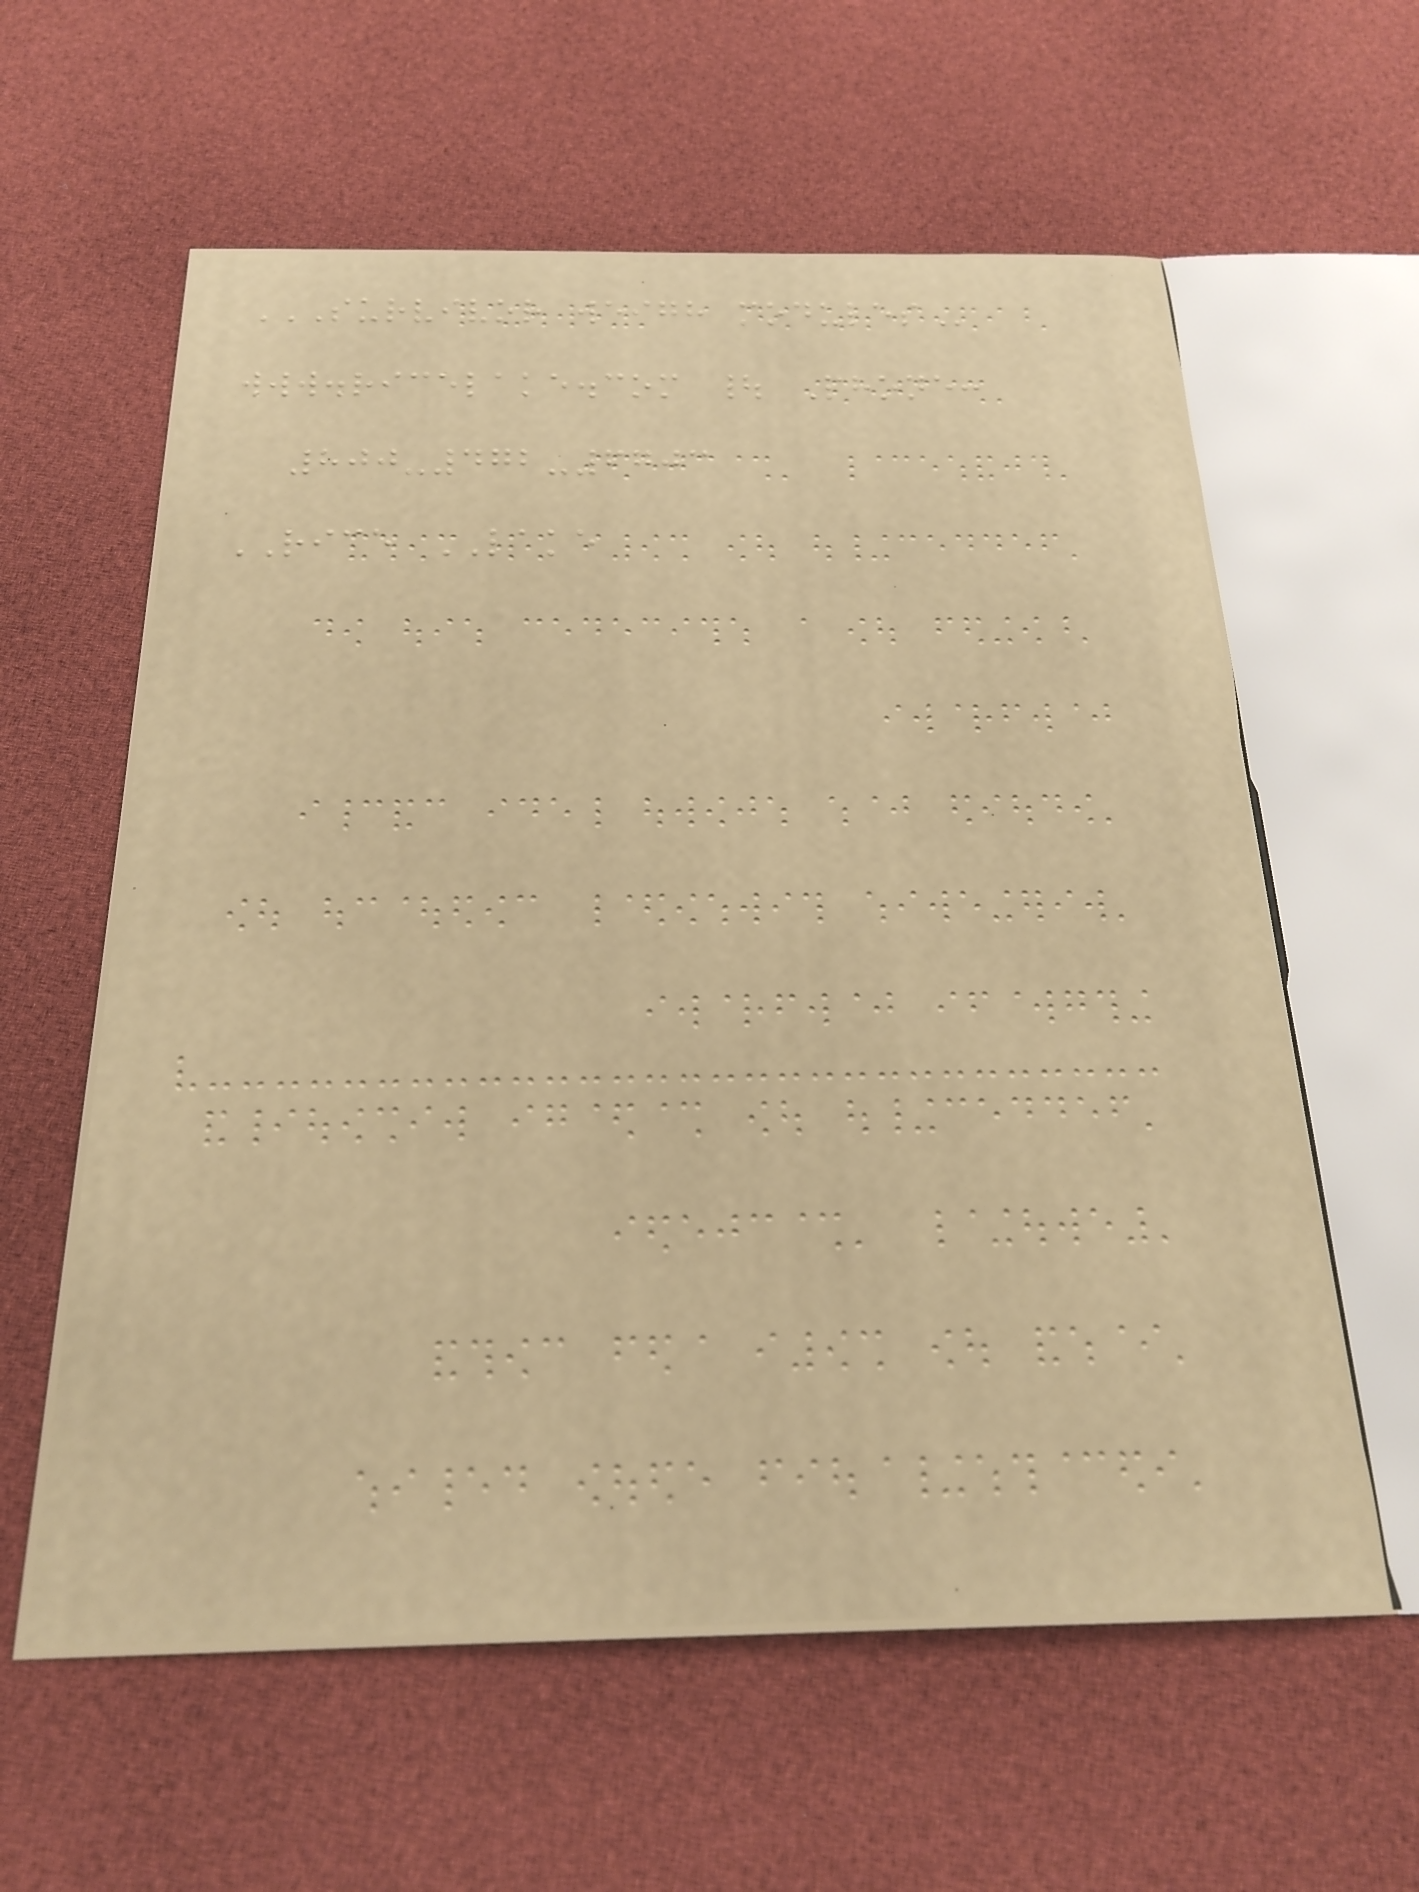SURVIVOR WEIGH MODULES
www.ricelake.com | Phone:
800-472-6703
RICE LAKE
